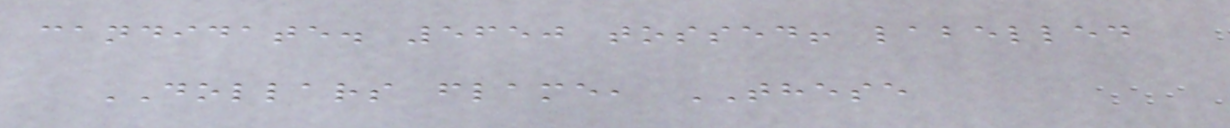candidate. 5650 tossed! labelled
DOLLARS flame, THESE
